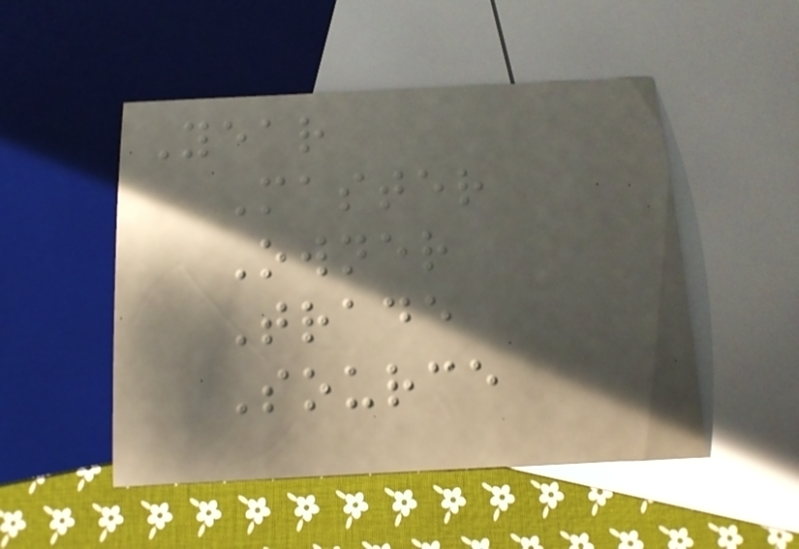Year
Master
Owner
Trade
Source
